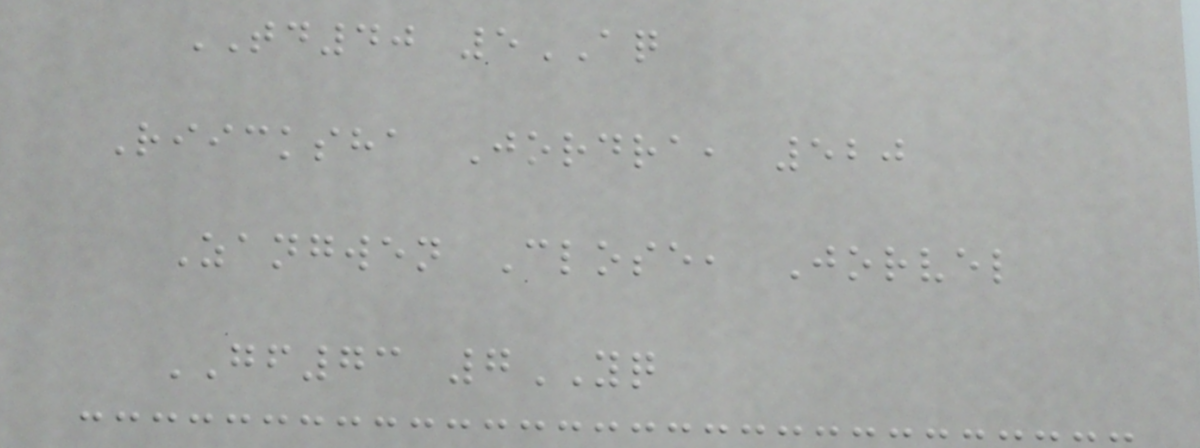TD40 5AQ
Riicksha Jordra, 520
Zangwen Close, Jorvel
GF73 7YQ
